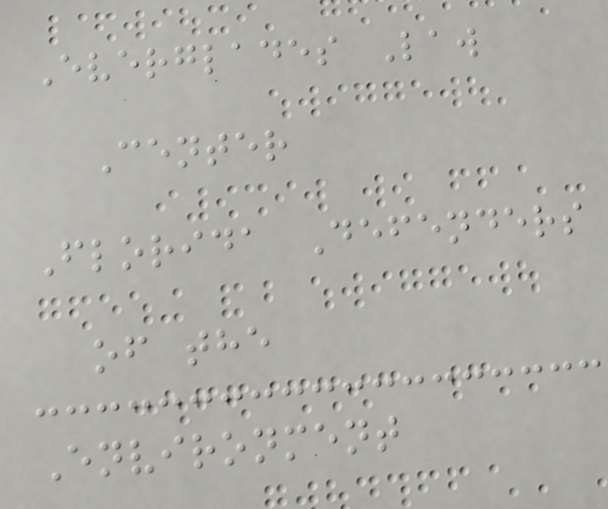Everglades Law
Center
Florida Defenders
of the
Environment
